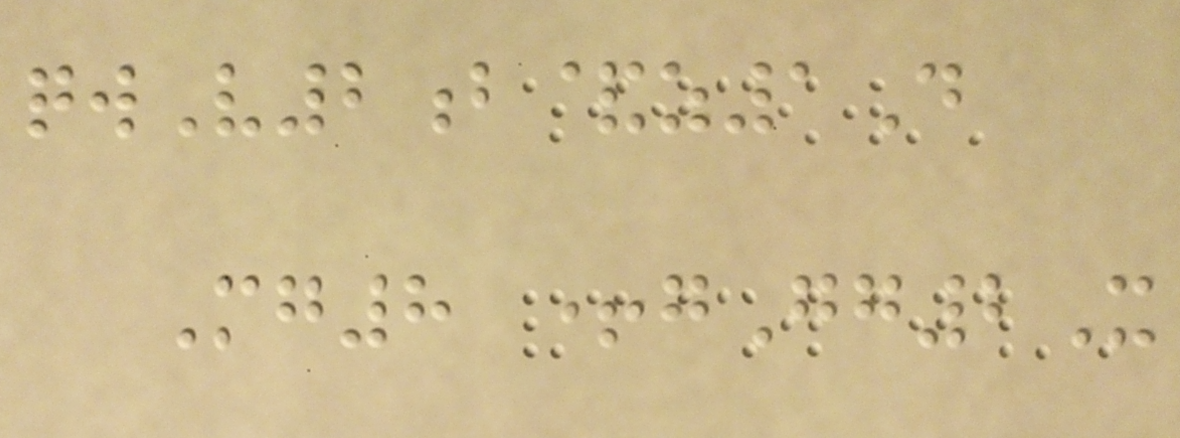qwV2b&z1D
Mg8 +gGg2X
